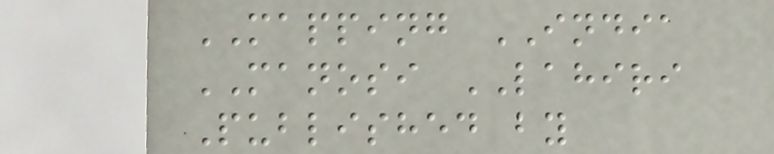MAPPING INDIA
MANOSI LAHIRI
Published by
